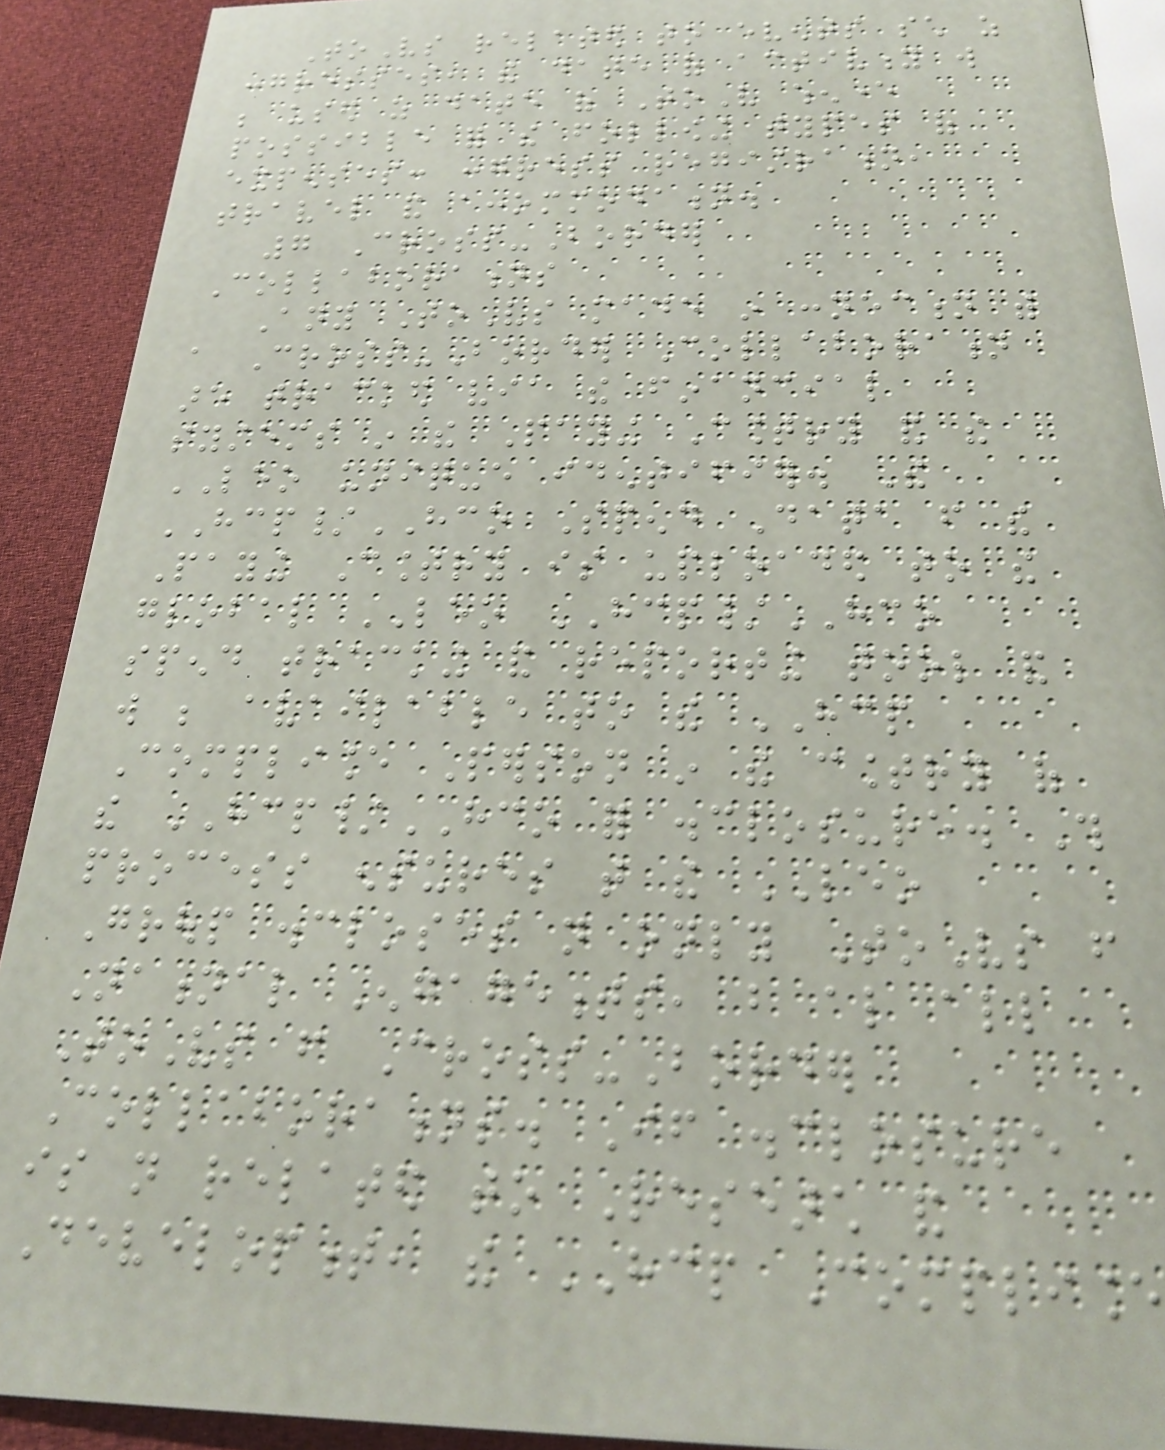ToVs related to events such as
congresses, the date of activity will
be used as date of ToV whenever
possible for the following types of
expenses: congress registration,
travel and accommodation.
7 Cross-Border
Collaborations
Any ToVs made in connection with
a Cross-Border Collaboration
are tracked via the financial
systems in the Paying Country and the
LEO unique identifier. The
HCP/HCO Spend Data from the
Paying Country is uploaded to the
global LEO HCP/HCO
spend tracking and reporting tool and
will be available to the HCP
Compliance Person in the country of
the HCP/HCO for disclosure. This
process ensures that the LEO
Group discloses not only ToVs from
National Engagements, but also all
ToVs from Cross-Border
Collaborations. If disclosure
is not related to Research and
Development, the HCP Compliance
